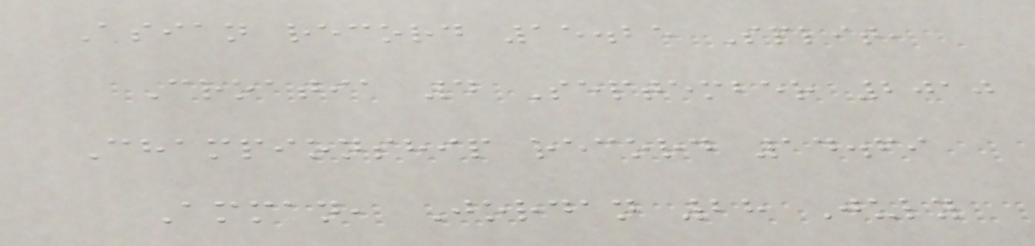Asian record 15.25 Split,
Croatia 4 September 2010
Championship record 14.69
Amman, Jordan 28 July
